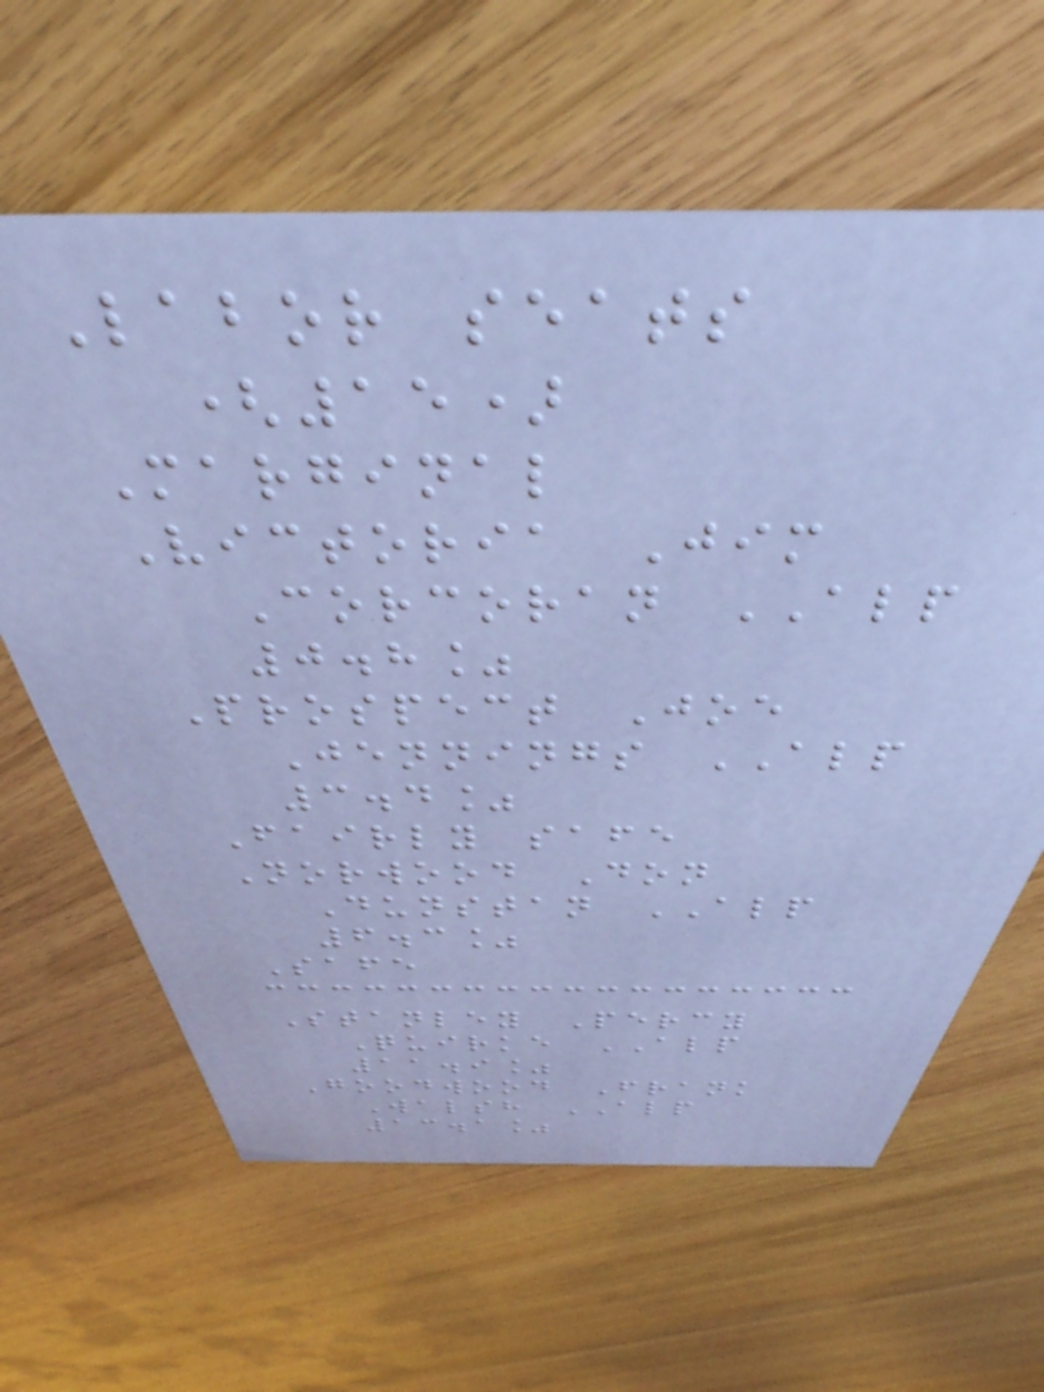Labor seats
(15)
Marginal
Victoria Jim
Corcoran ALP
0.8%
Prospect Joe
Jennings ALP
3.4%
Fairly safe
Norwood Don
Dunstan ALP
6.3%
Safe
Stanley Percy
Quirke ALP
11.9%
Goodwood Frank
Walsh ALP
13.1%
